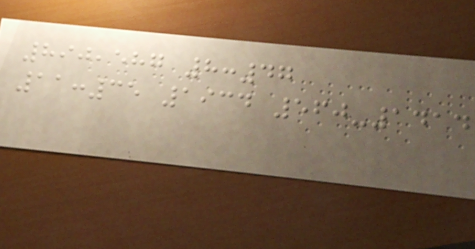890,587 8:47
11:35 1934 560-1414
